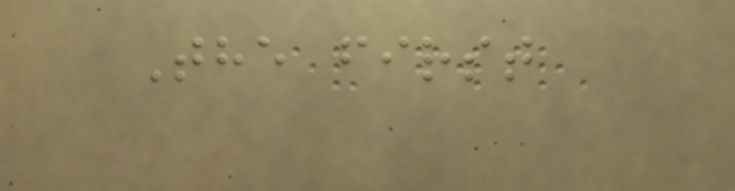The first
